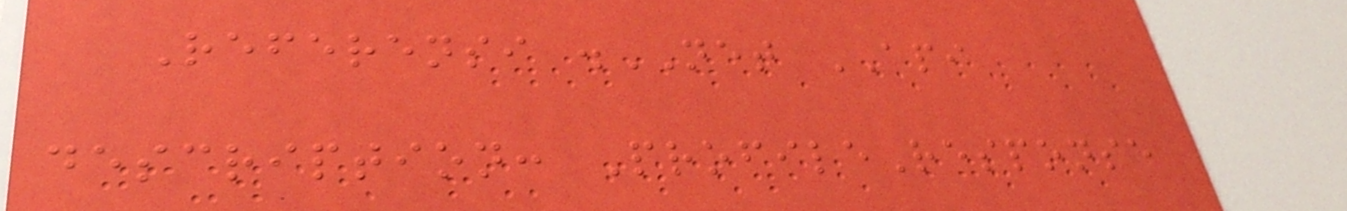Referensi .NET API
description: ProfileResponse
